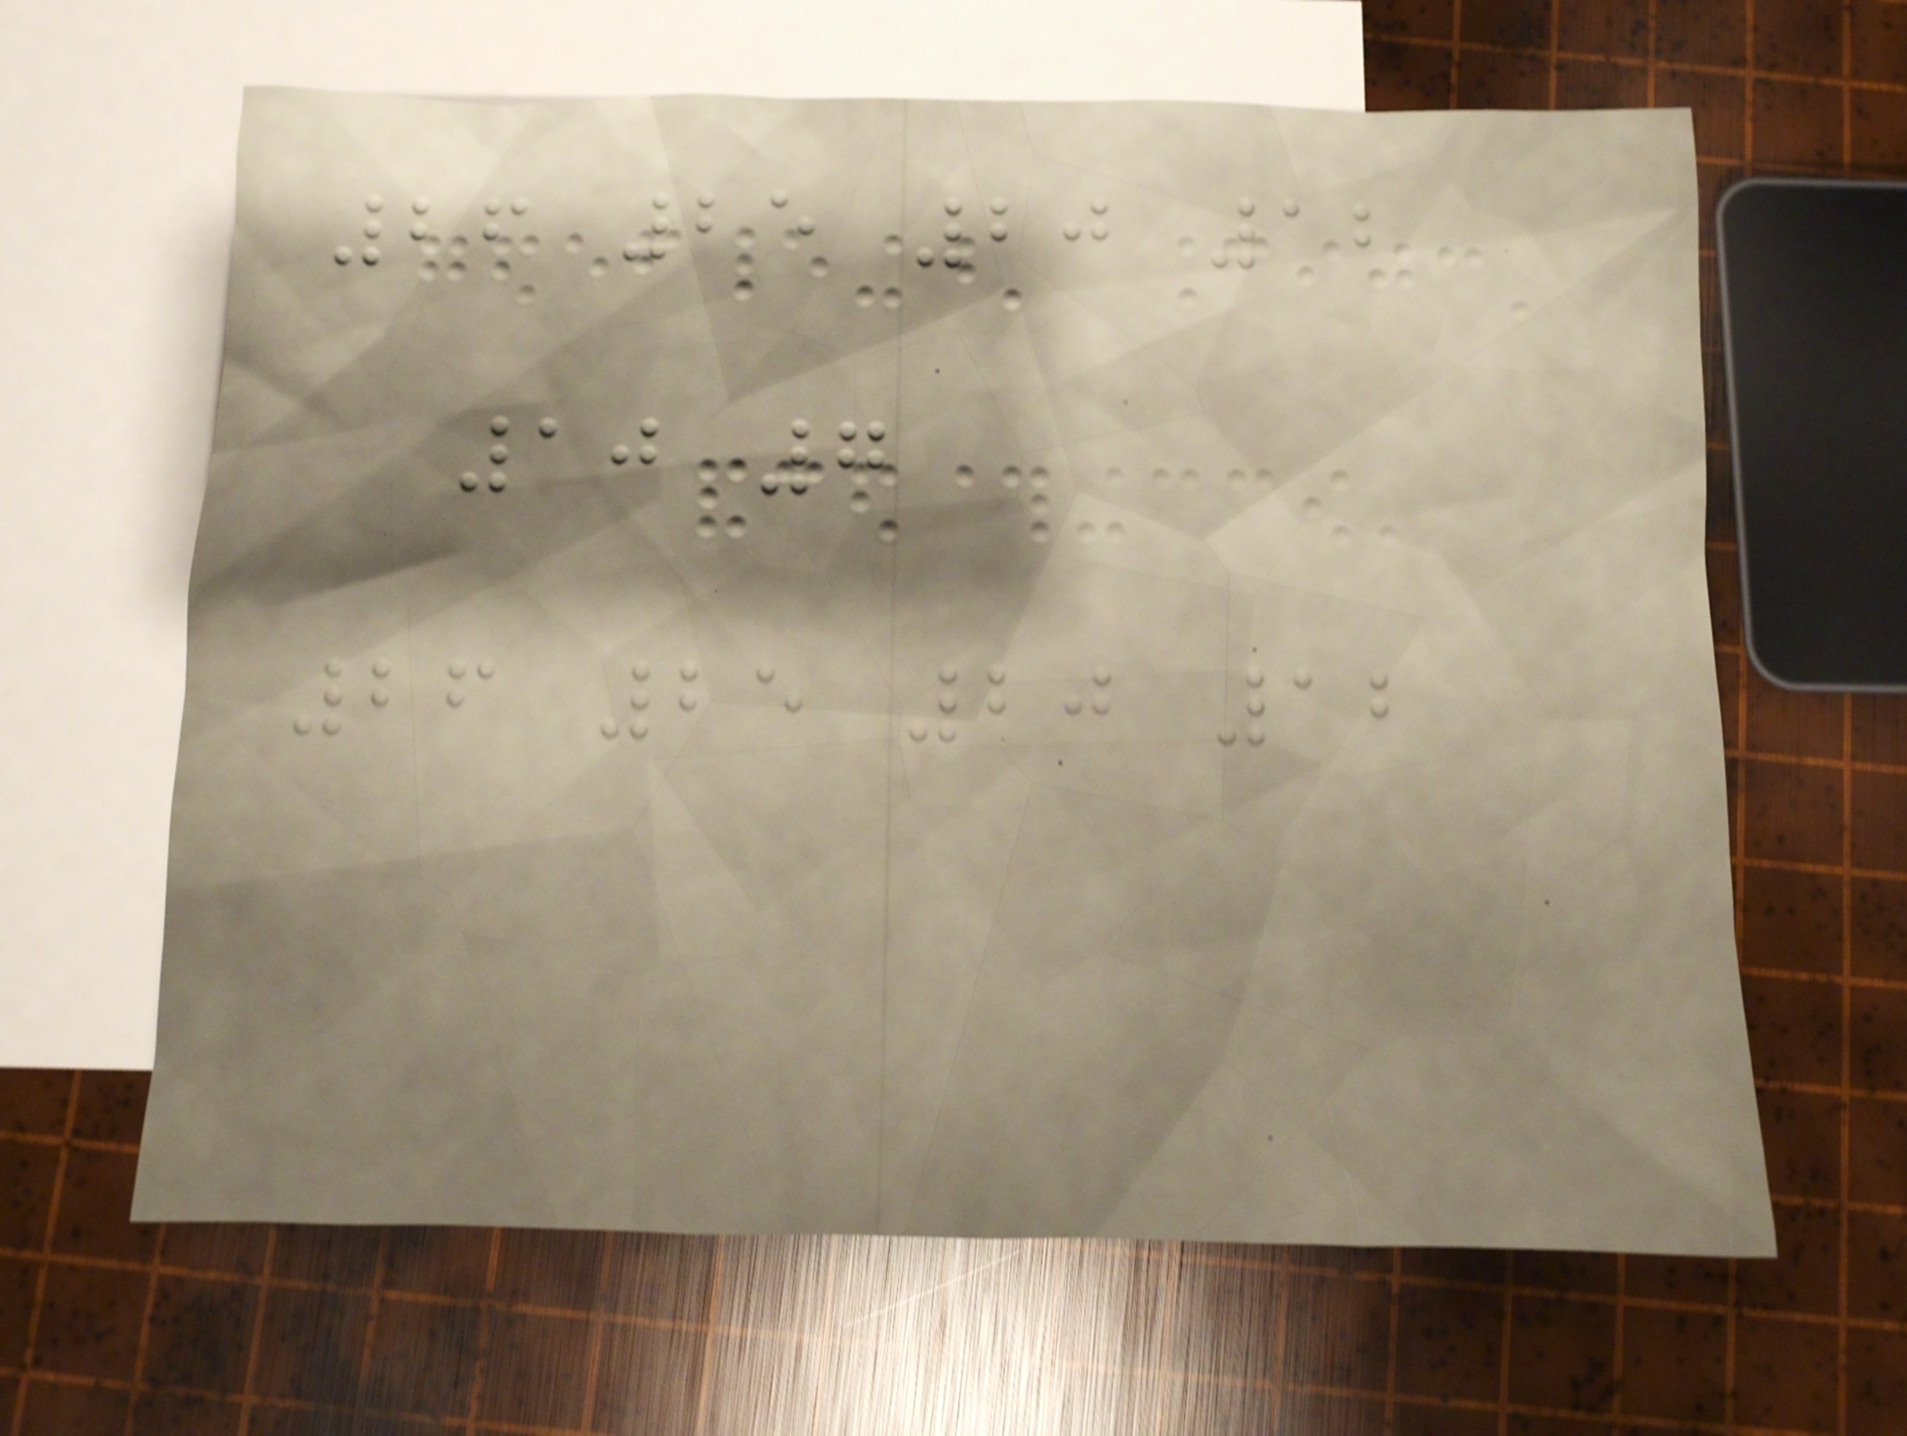26 25 20 12
10 7
26 25 20 12
